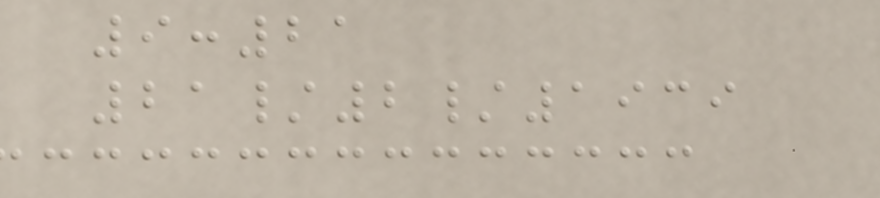9:21
21/2/1939
